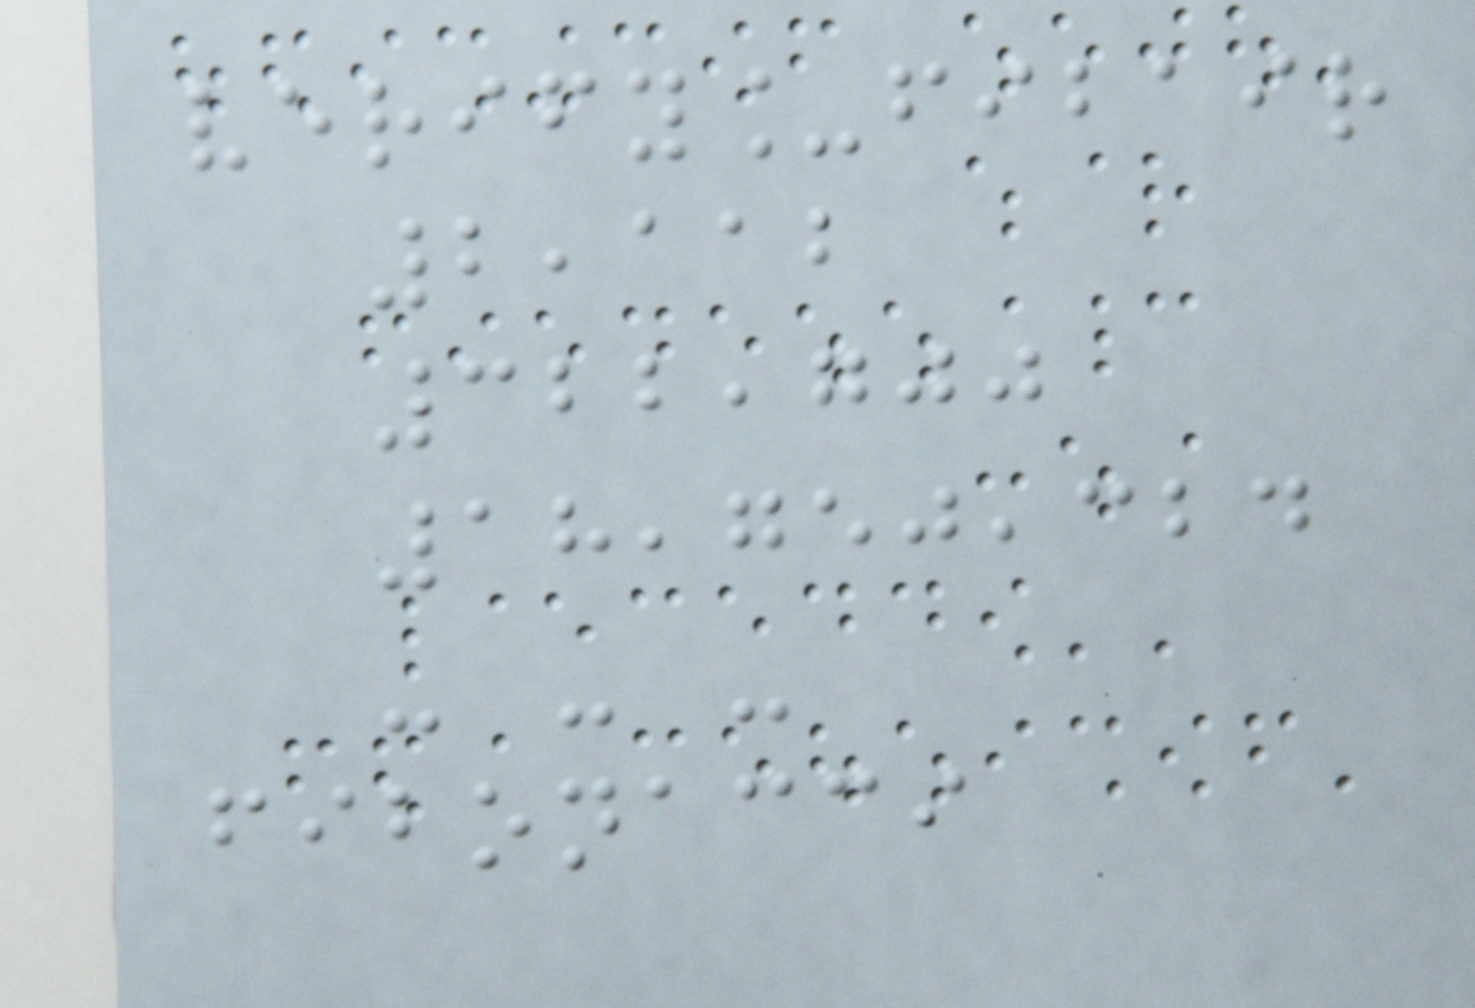verify_fibair
2,112
322,700
18,750,324
- - -
fibonacci
